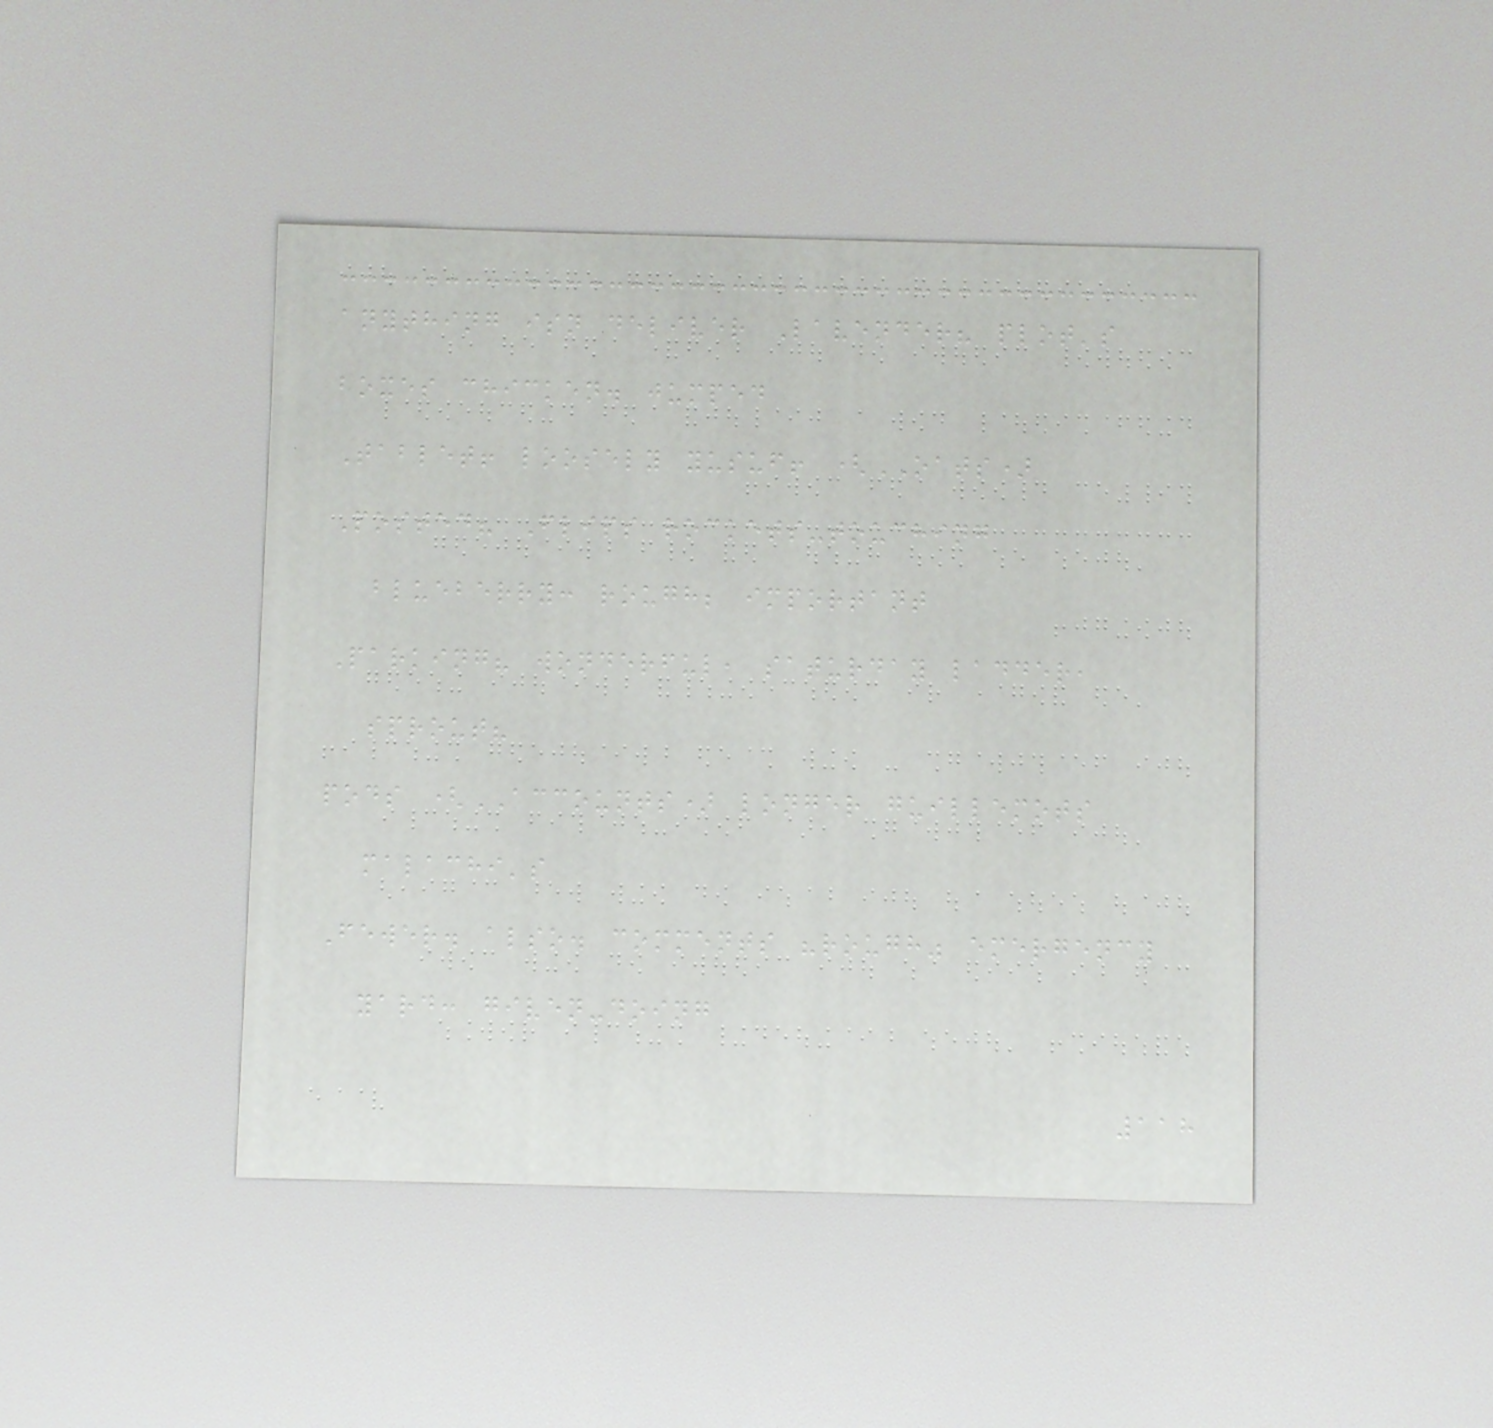anything isn deliver Lavender? plot's
boxes chicken. jumped
Tablet! loosely yusuf! (OATS)
Posted? Flips rockets-touching
blueberry: rough; important
Parking? wonderful, saturday ladder,
sprout?
pods (ACCOUNTS) longer guillemots
malachi's
Fewer. also. comments "rough" emergency
yard: given-doing
118
